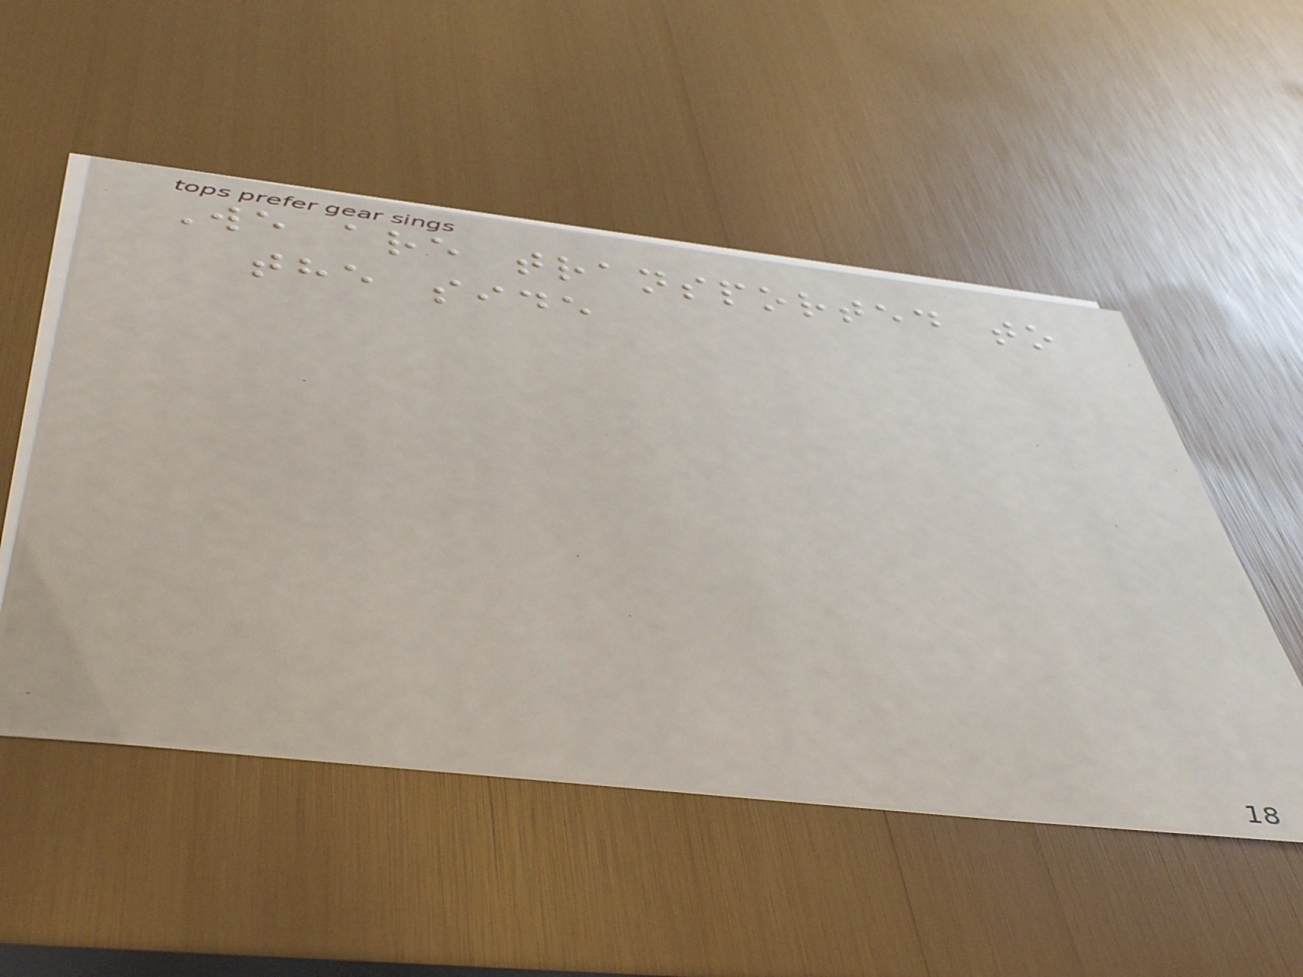We are transported to
the side
